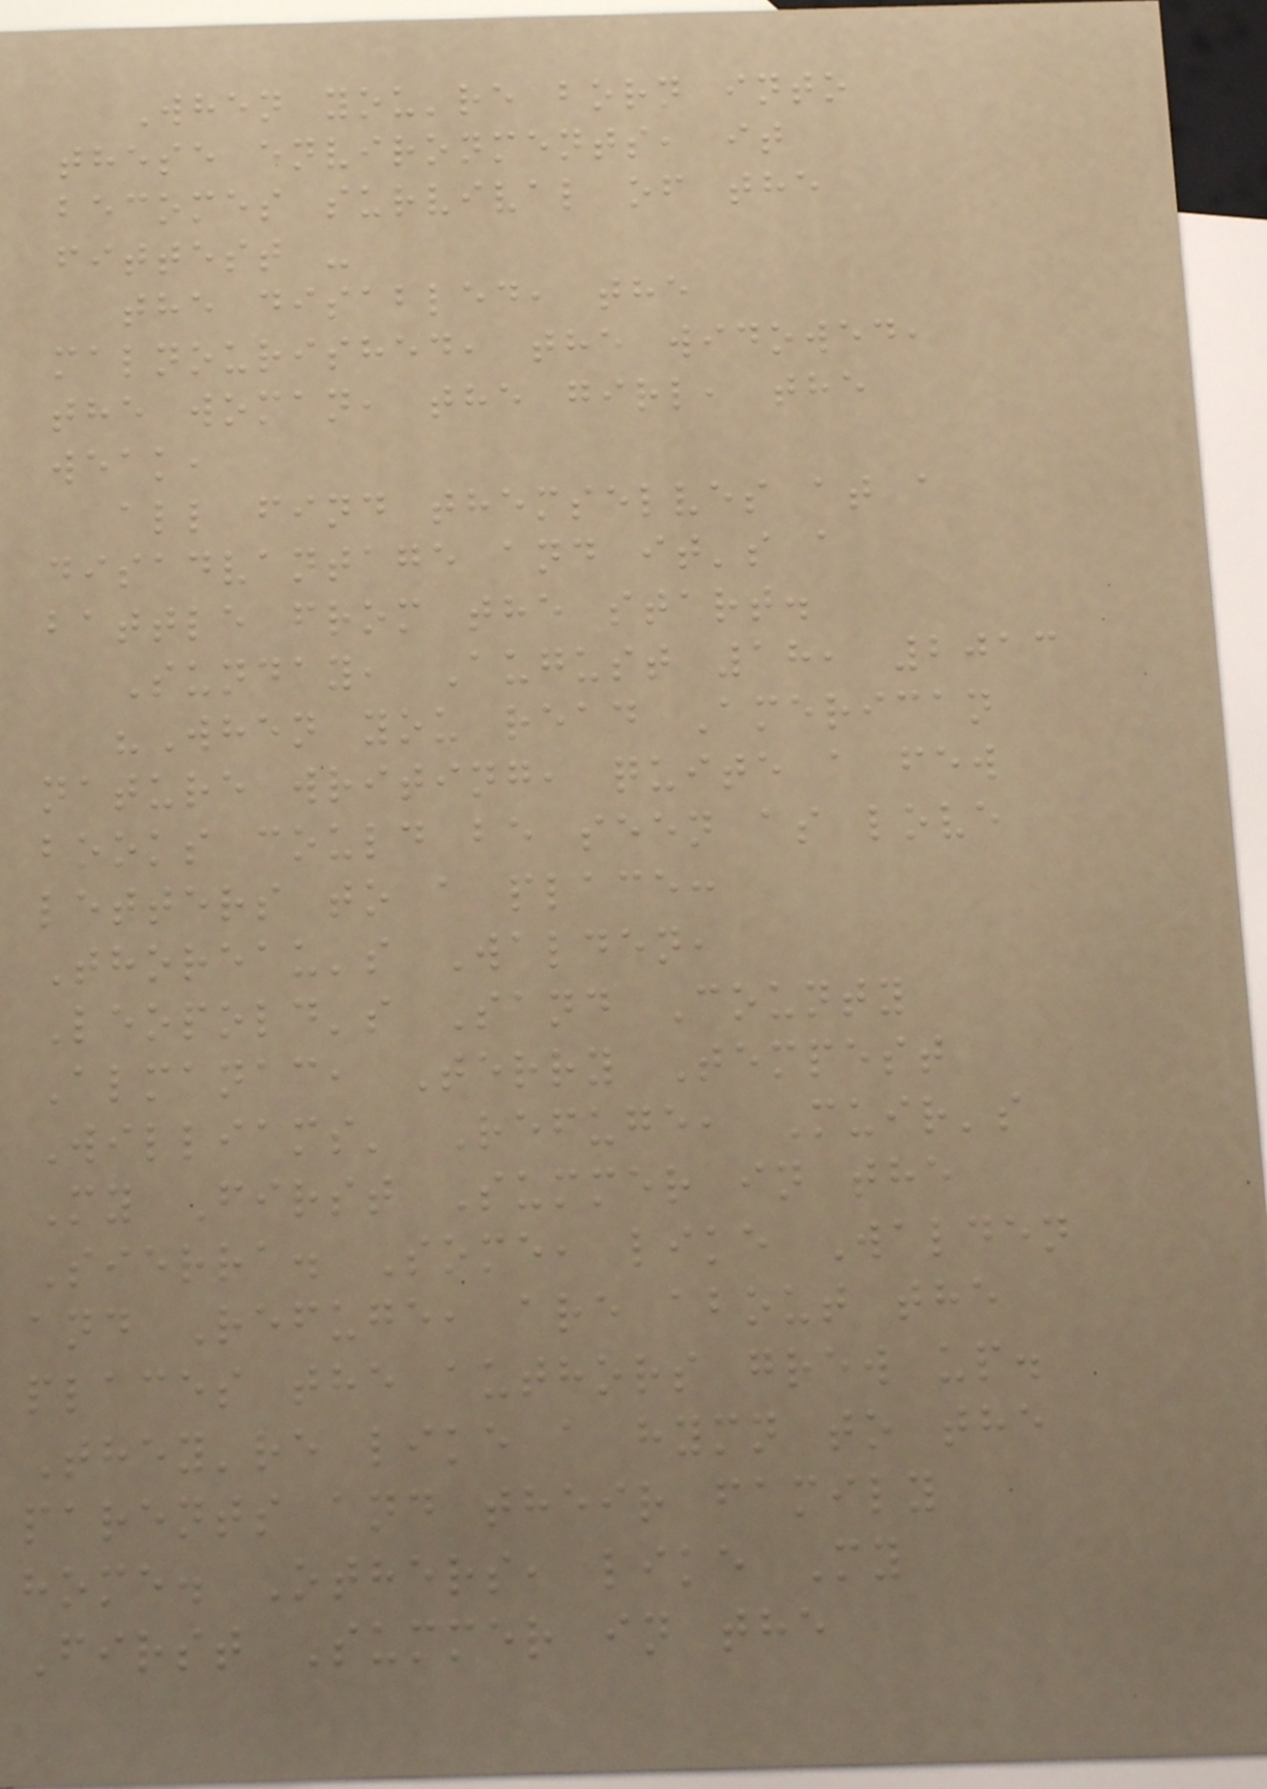When you're born into
these environments, it
becomes survival of the
fittest -
the disabled, the
malnourished, the widowed,
the woman, the girl, the
weak,
all find themselves at a
disadvantage and it's a
battle from the start.
Sunday, August 18, 2013
"When you read American
nature writing, quite a few
books could be seen as love
letters to a place:
Thoreau's Walden,
Leopold's Sand County
Almanac, Terry Tempest
Williams' Refuge, Muir's
My First Summer in the
Sierra. Some, like Walden
and Refuge, are about the
places the authors grew up.
They're like a hymn to the
parents and their family
home. Others, like My
First Summer in the
